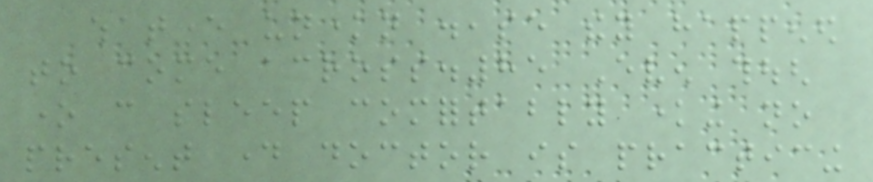whatever unknown disease they happened
to come across.85 Even though
one can sleep comfortably knowing no
present day doctor is practicing
